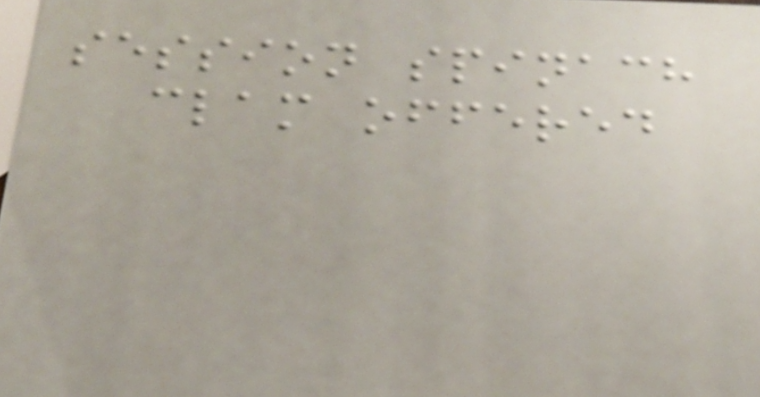session spinach
clam offered
